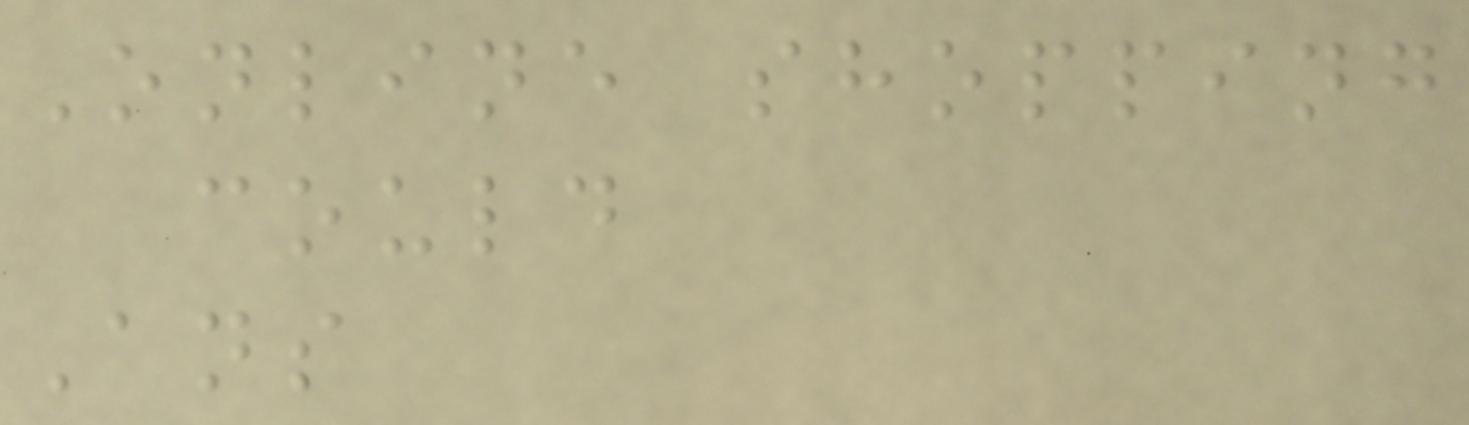Online shopping
could
Ans
